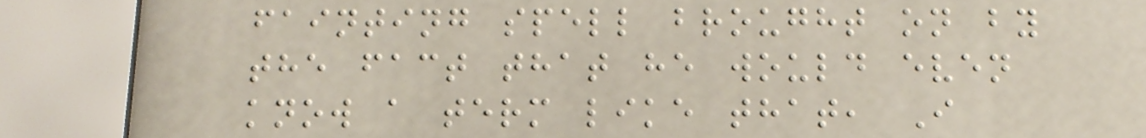fainting spell brought on by
the fact that he would even
know a term like that, I
